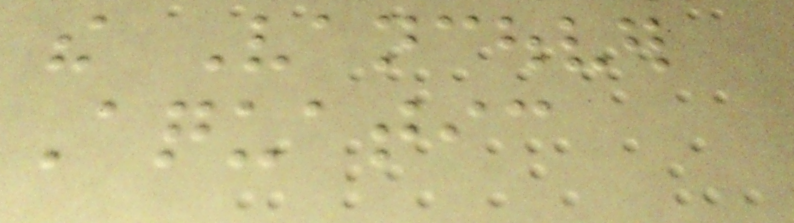the Vancouver
Aquatic
